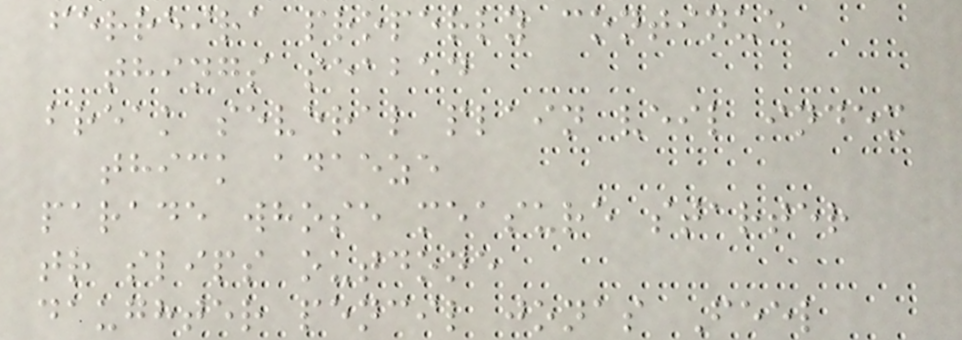ferreira properly continue
things seabed
break several plain veil index
thick adaeze
parade whose measure starter
tr slips outdone
daughter pencil jonas Feel
